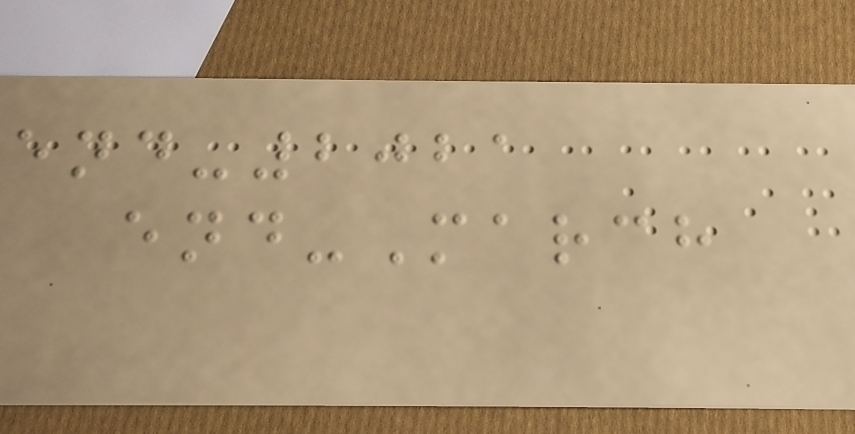end-2021
end-March
